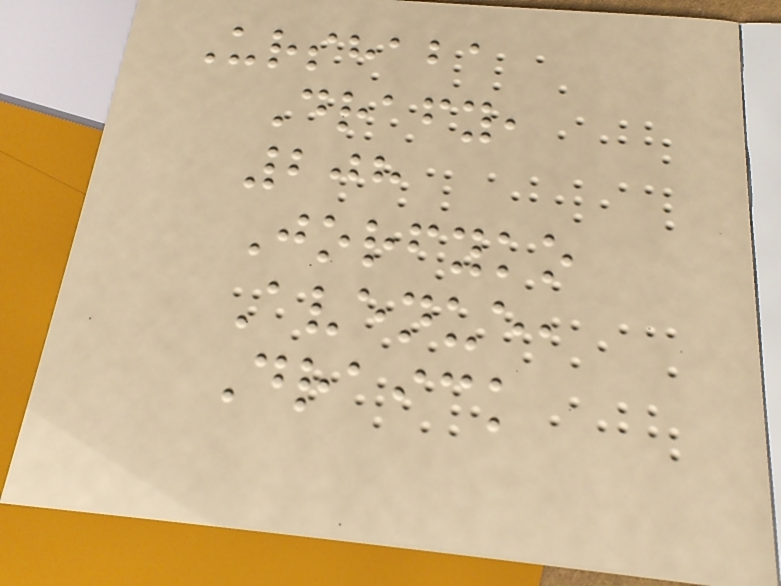Urshaba
Drafy,
208
Jorfyko
Avenue,
Draick
